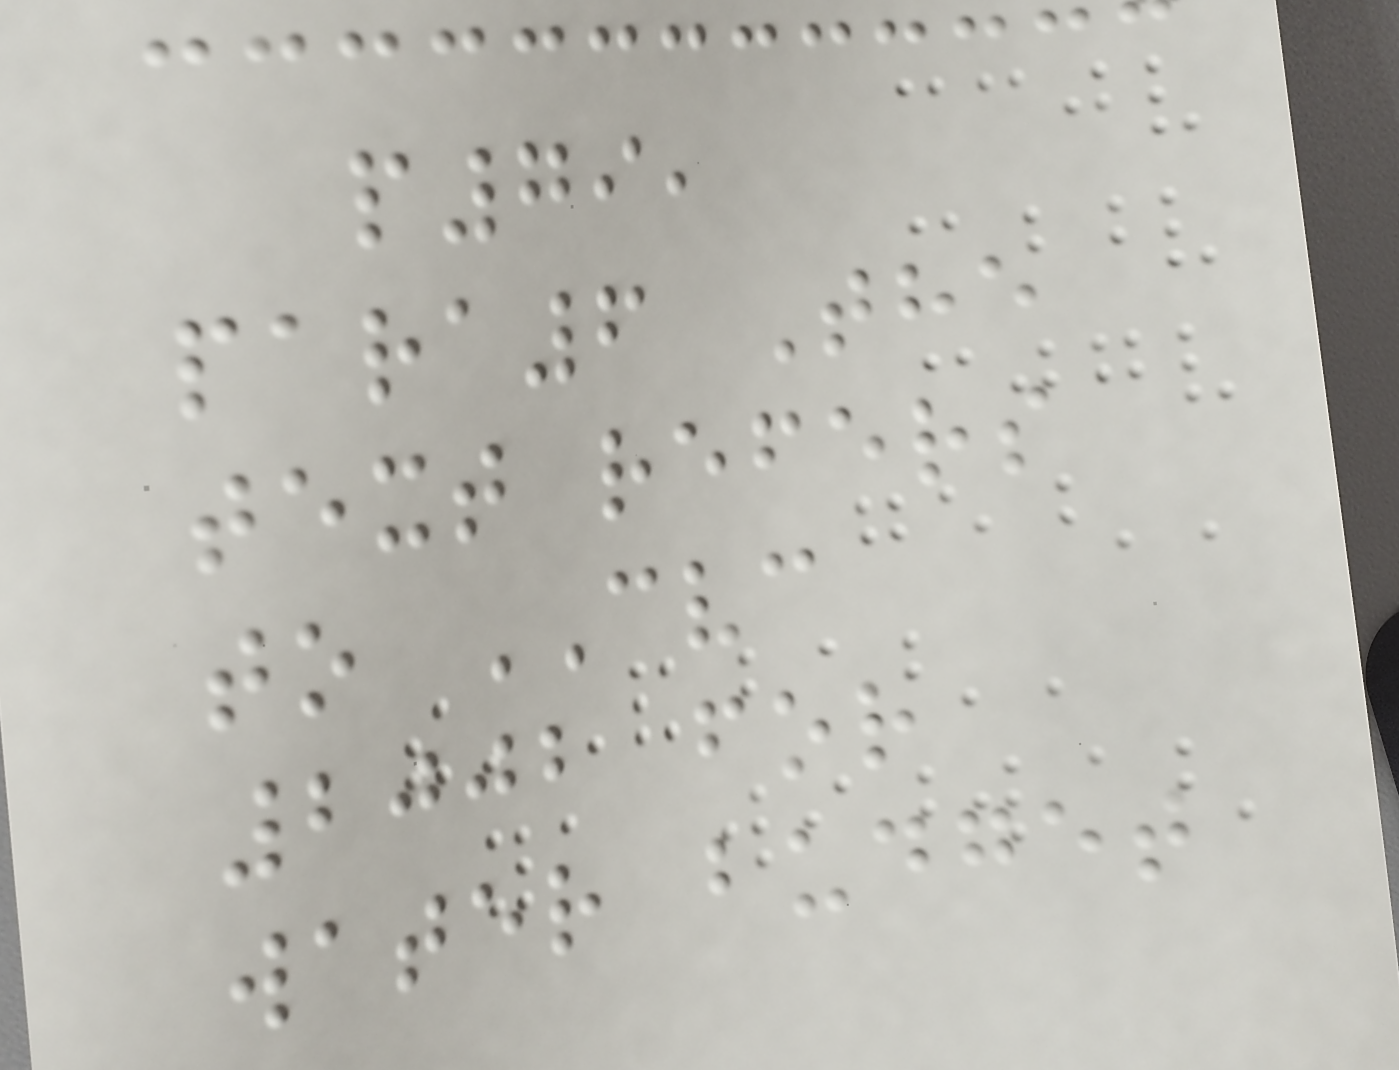p79,
para6 The
text refers
to CVC
2002 for
water budget
